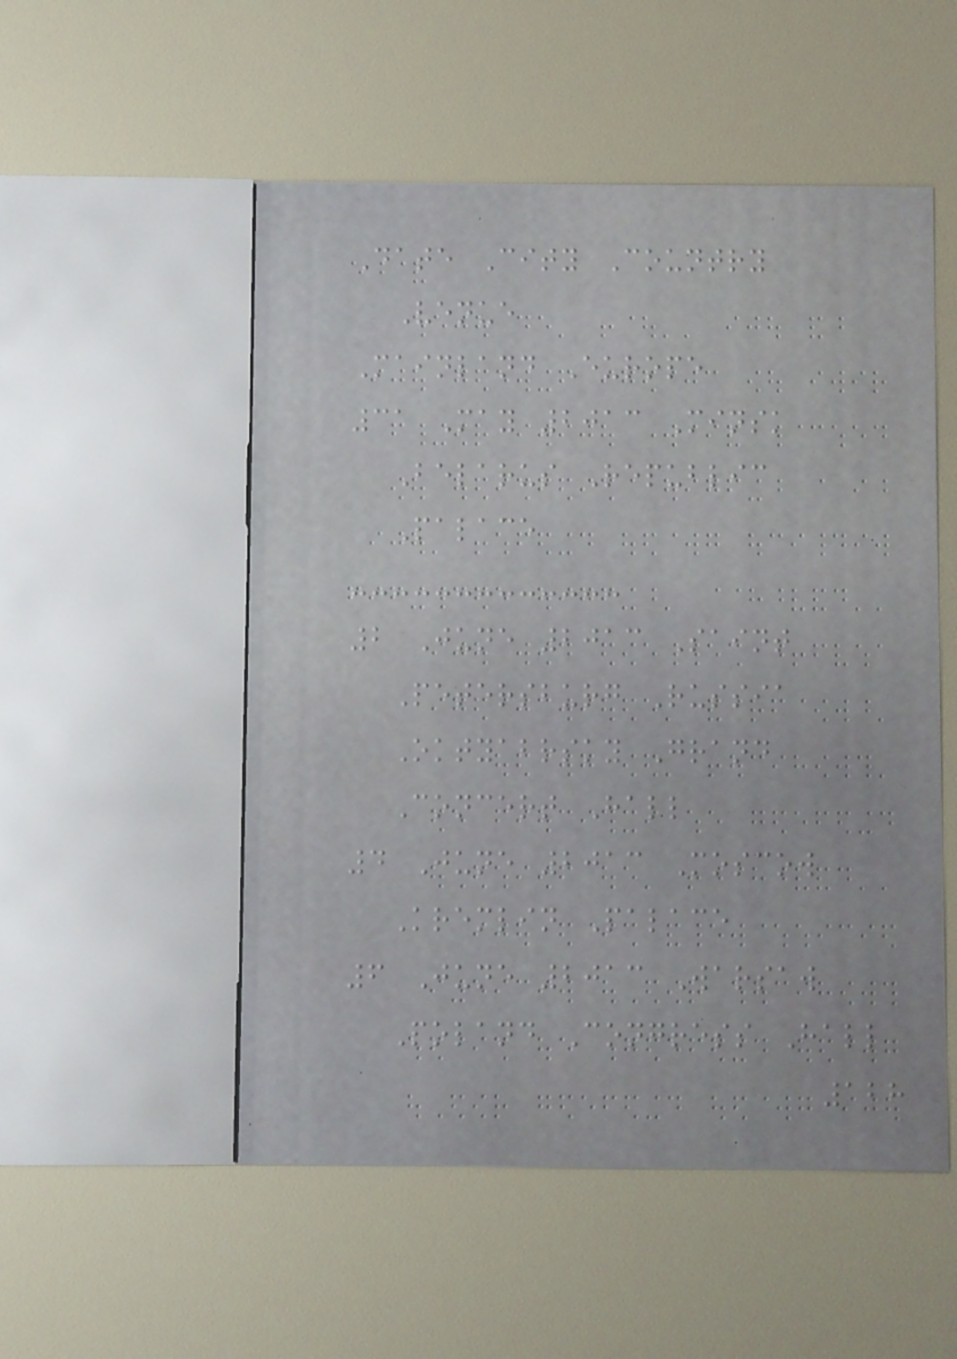Date City Country
Venue
Mainland Europe
31 May 2013 Minsk
Belarus Republic
Palace
2 June 2013 Saint
Petersburg Russia
Oktyabrsky Grand
Concert Hall
4 June 2013 Moscow
Kremlin Palace
6 June 2013 Warsaw
Poland Congress Hall
128
